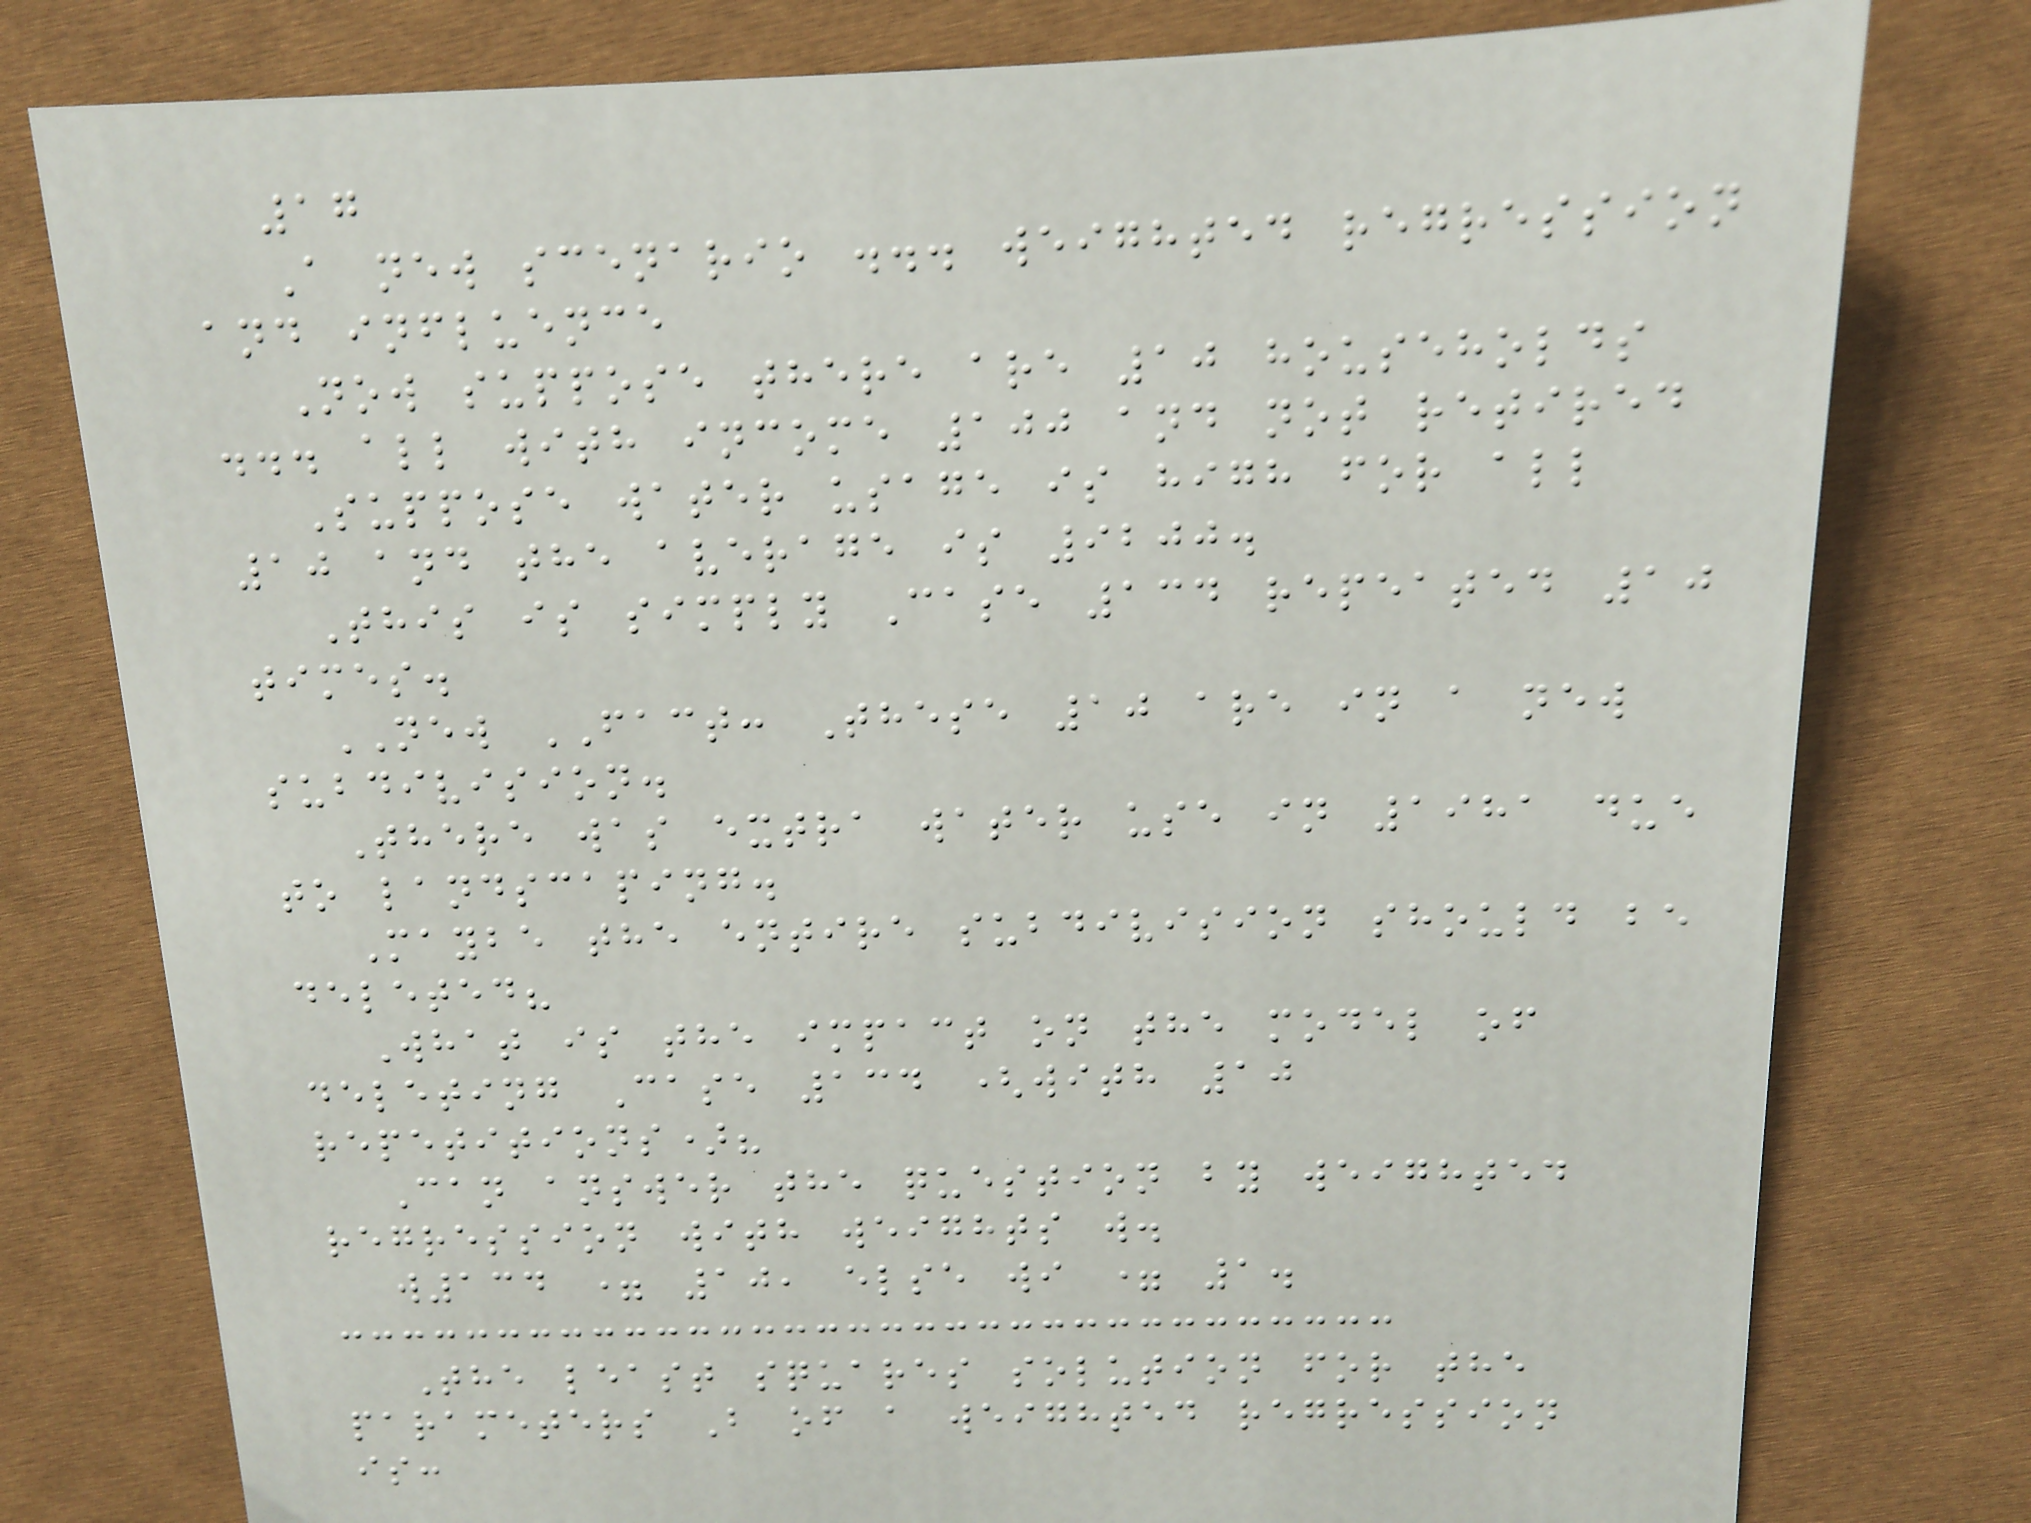17
A new scenario ... weighted regression
and influence
Now suppose there are 10 households
... all with income 100 and not retired
Suppose water usage is high for all
10 and the average is 9200.
This is simply Case 134 repeated 10
times.
NEW FACT: These 10 are in a new
subdivision.
There was extra water use in 1981 due
to landscaping.
Maybe the entire subdivision should be
deleted?
What is the impact on the model of
deleting Case 134 (with 10
repetitions)?
Can answer the question by weighted
regression with weights w.
w134 = 10, else wi = 1.
The least squares solution for the
parameters B of a weighted regression
is:
